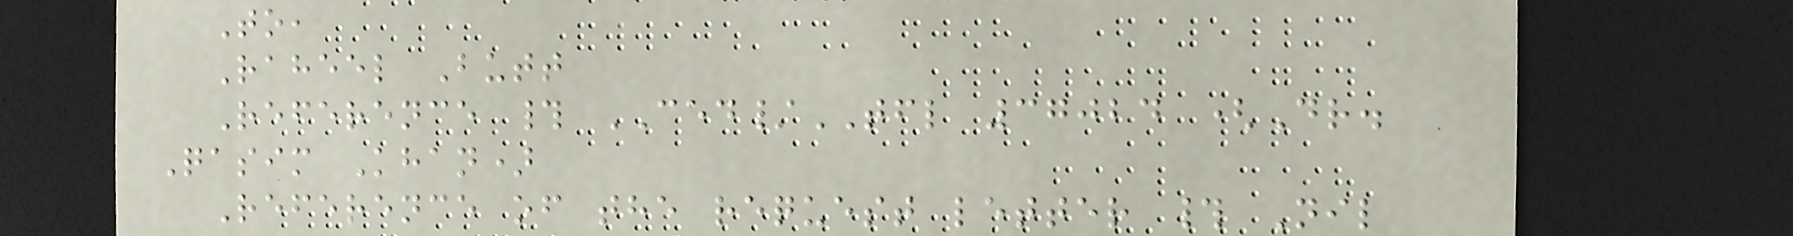To,
Raheel Butt
Reference # CED/TFL 37024 (Dr.
Qasim Khan)
Reference of the request letter # Nil
